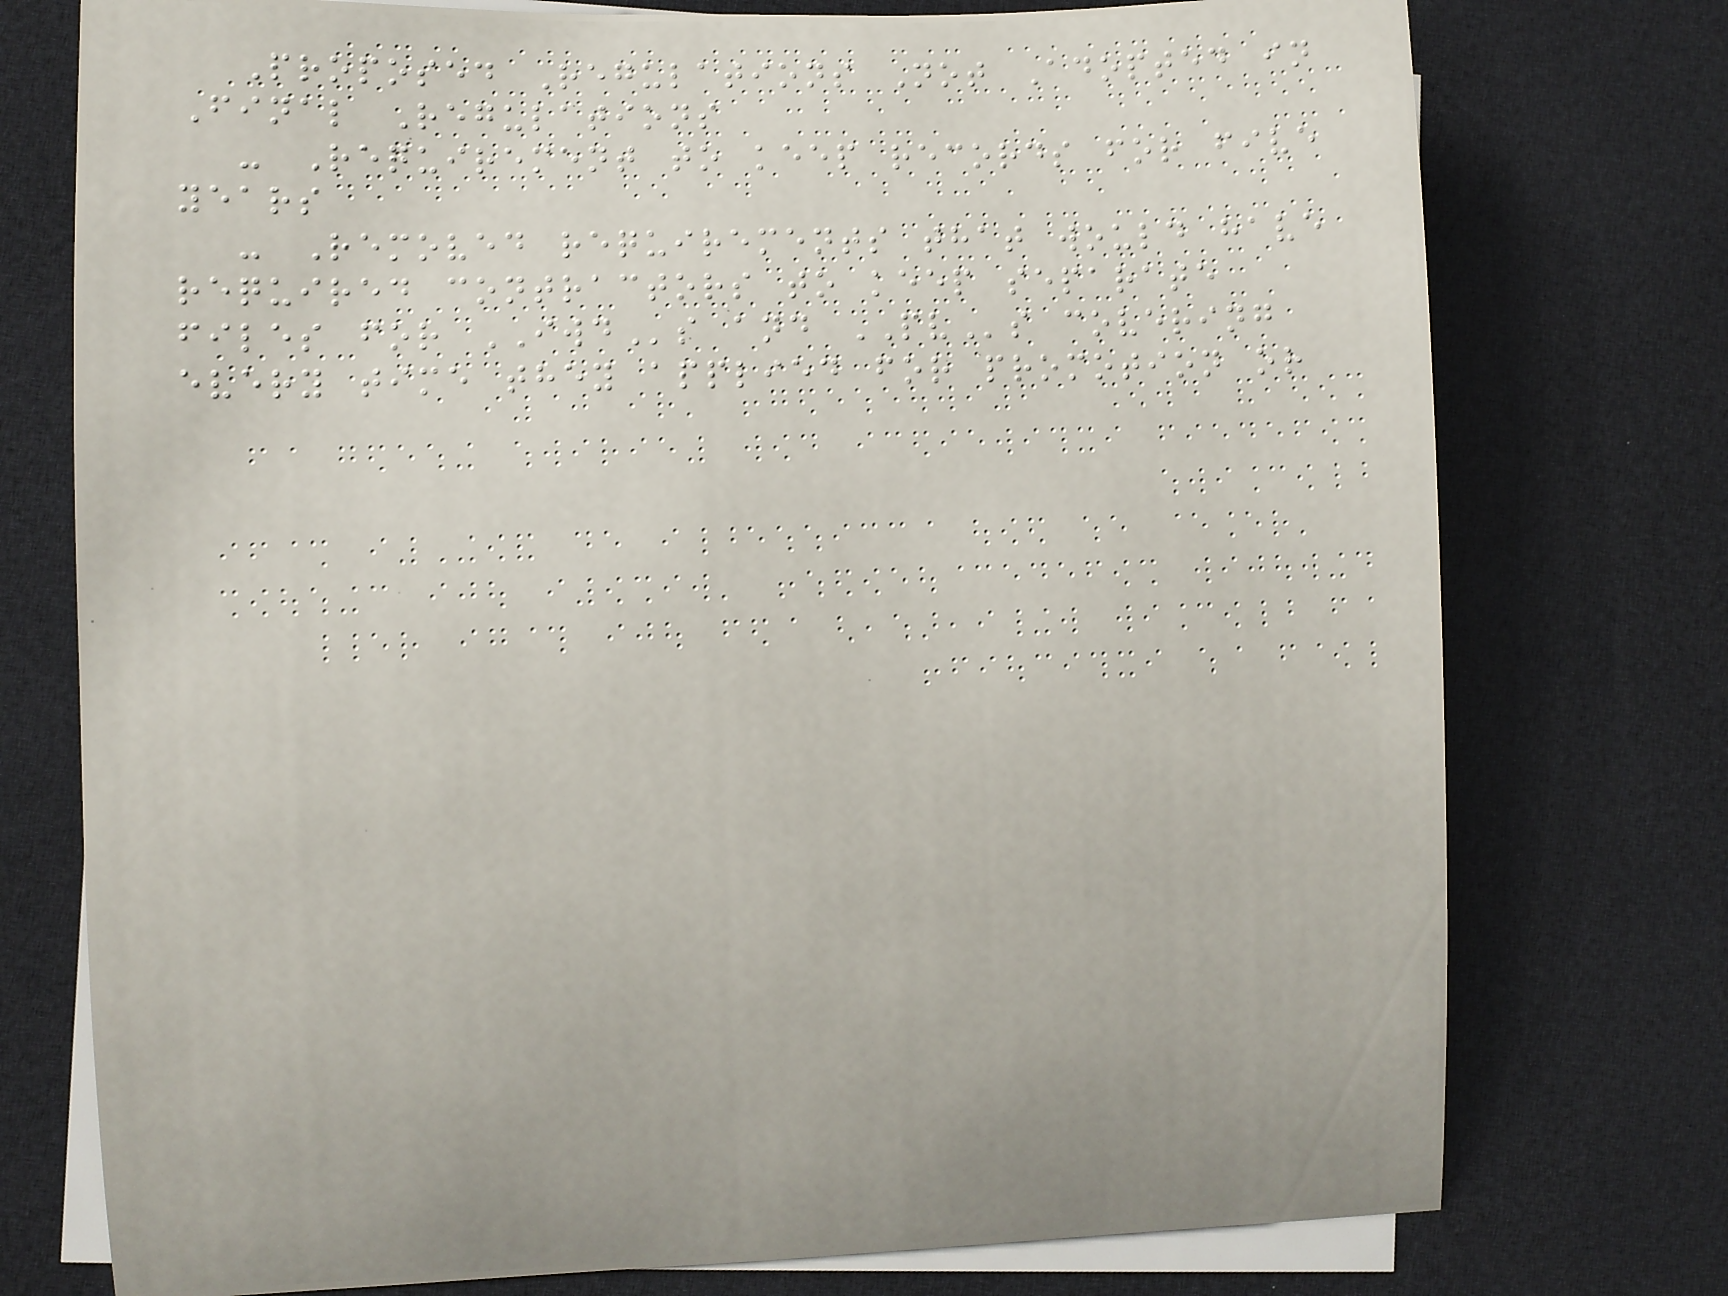Proposed Regulations Not Adopted in
Final Regulations
- Requirement to keep records for five
years
- Removed requirements that would have
required contractors to keep separate
files for IWDs and PVs covering
every time they applied for promotion or
